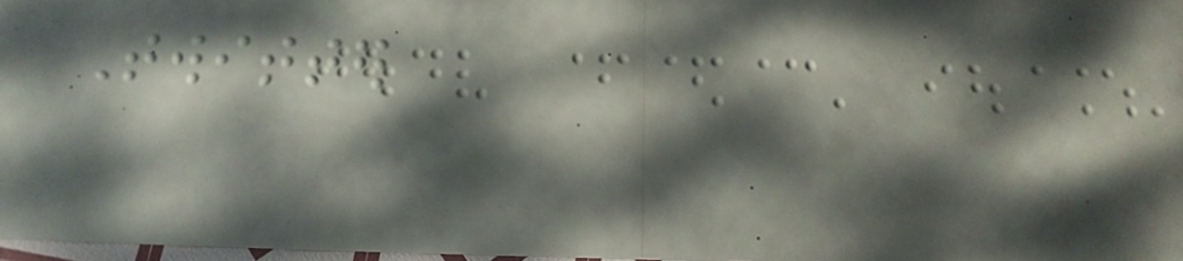Twitter
